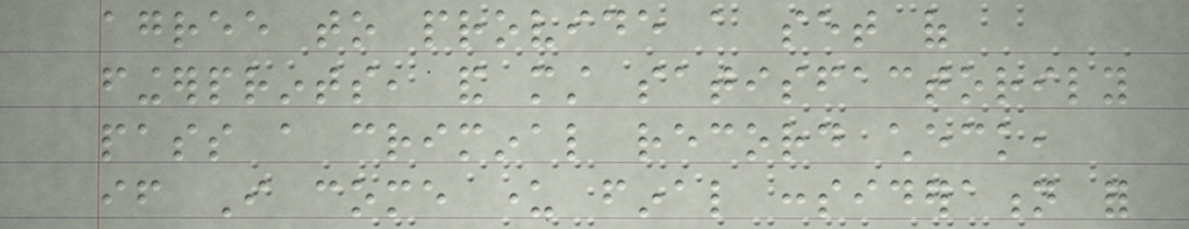agree to provide a set of
fingerprints, and must satisfactorily
pass a criminal record check,
if I come under final consideration for
